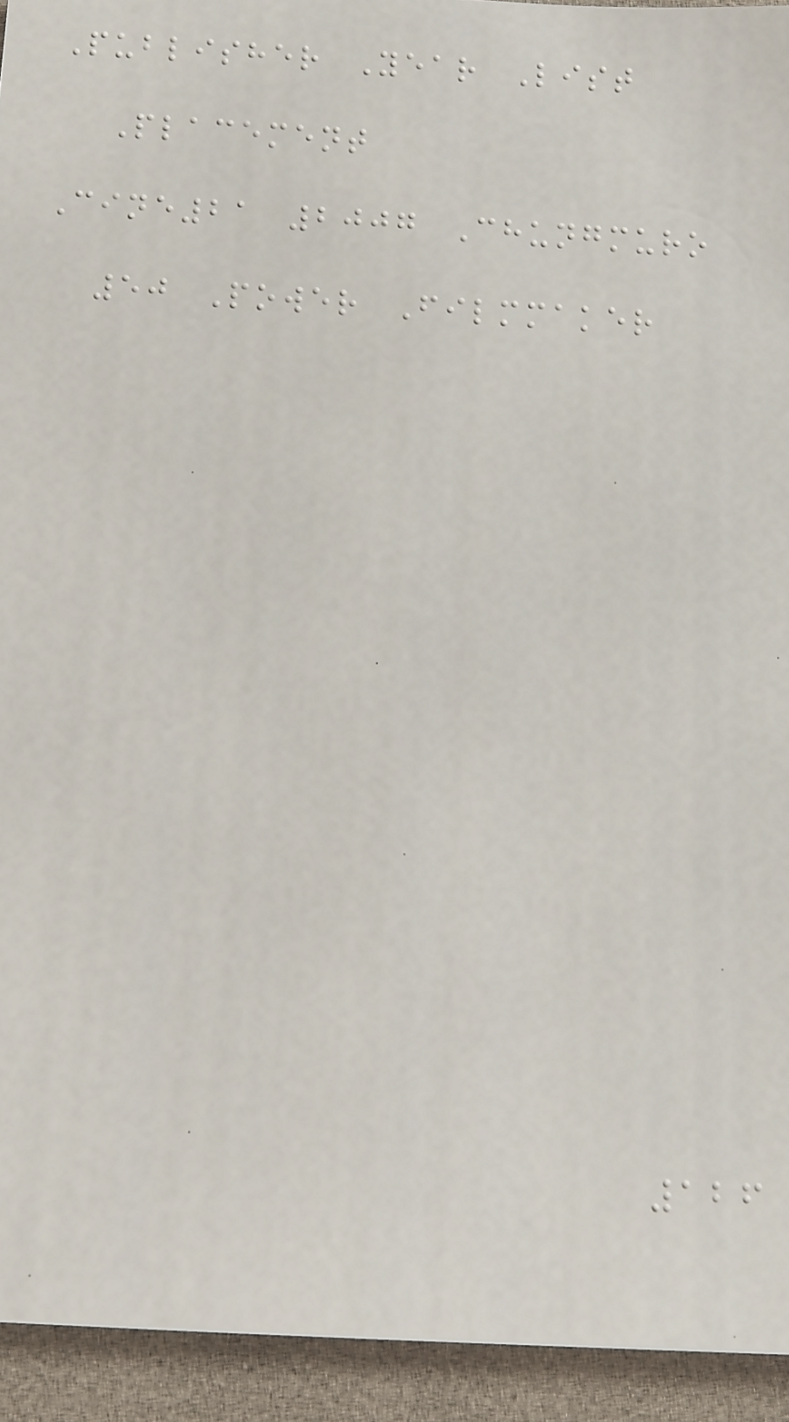Publisher Year List
Placement
Cine21 2007 Chungmuro
50 Power Filmmaker
126
